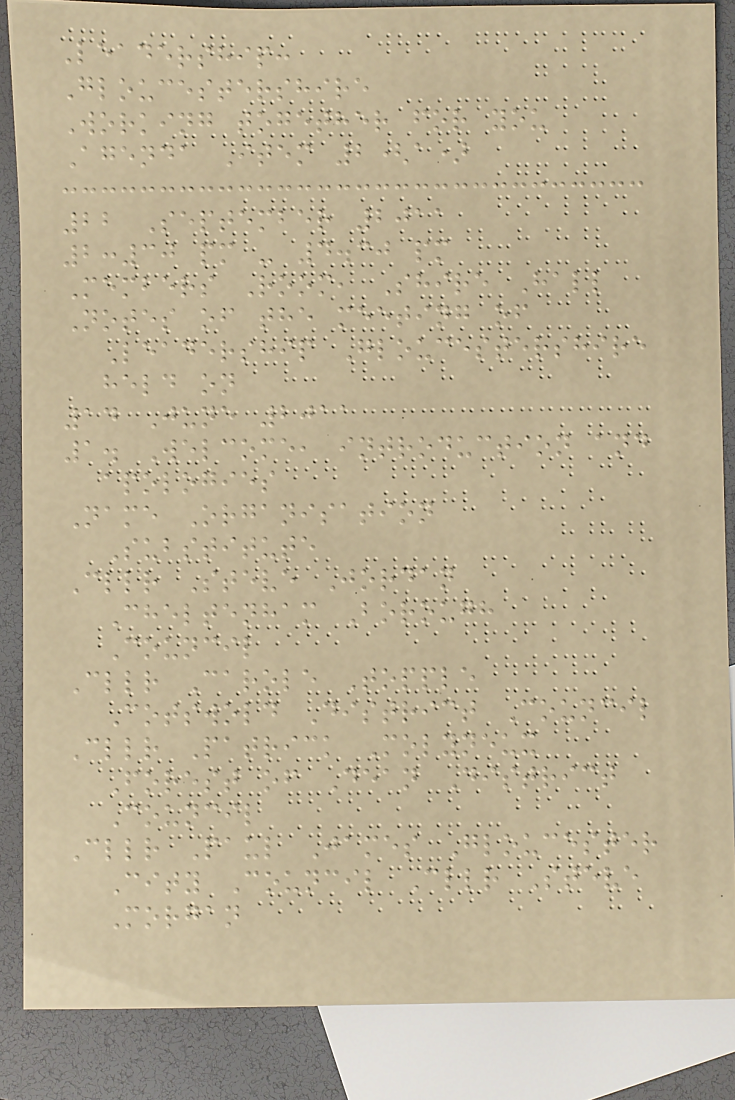Leadership:
Gloucestershire
Working together for you
Agenda Item 2(a)
22 September 2011
2:30 pm - 4.30 pm
Members Room, Shire Hall
Notes of the meeting of
Leadership Gloucestershire
held on
14 June 2011
1. Welcome, introduction and
apologies
Name Organisation
Substitute
Cllr Steve Jordan
Cheltenham Borough
Council
Cllr Carole Topple
Cotswold District Council
Cllr Patrick Molyneux
Forest of Dean District
Council
Cllr Paul James Gloucester
City Council Cllr Steve
Morgan
